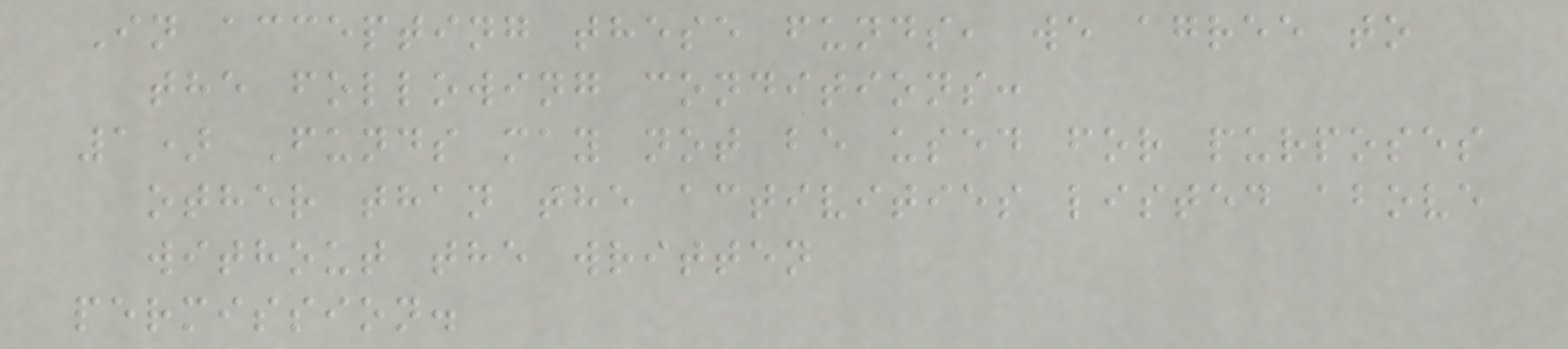In accepting these funds, we agree to
the following conditions:
1) Funds may not be used for purposes
other than the activities listed above
without the written
permission.
